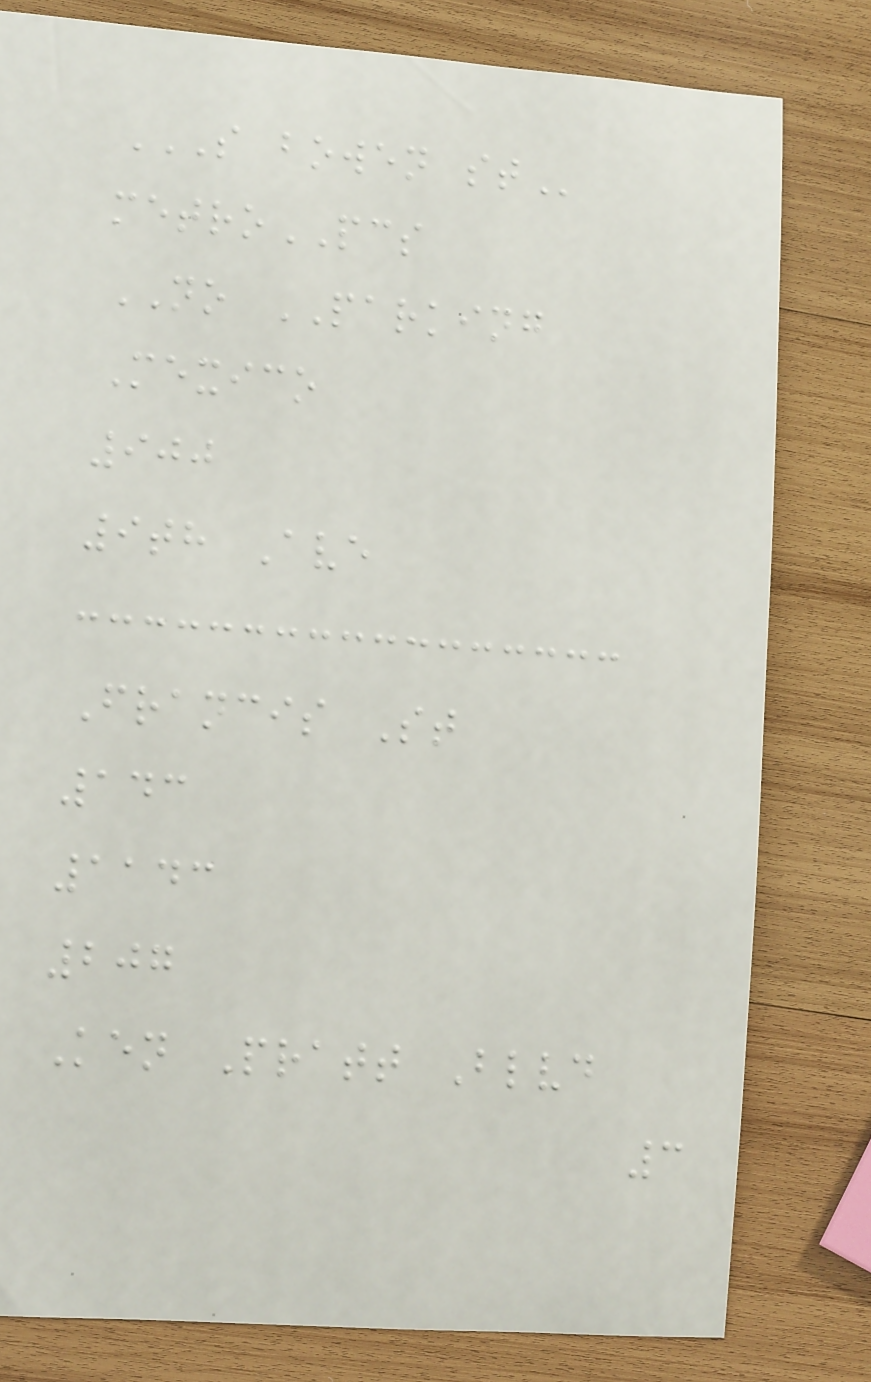S BOWEN ST
metroPCS
NO PARKING
Mexico
900
9th Ave
Francis St
143
1143
207
Ken Pratt Blvd
3
